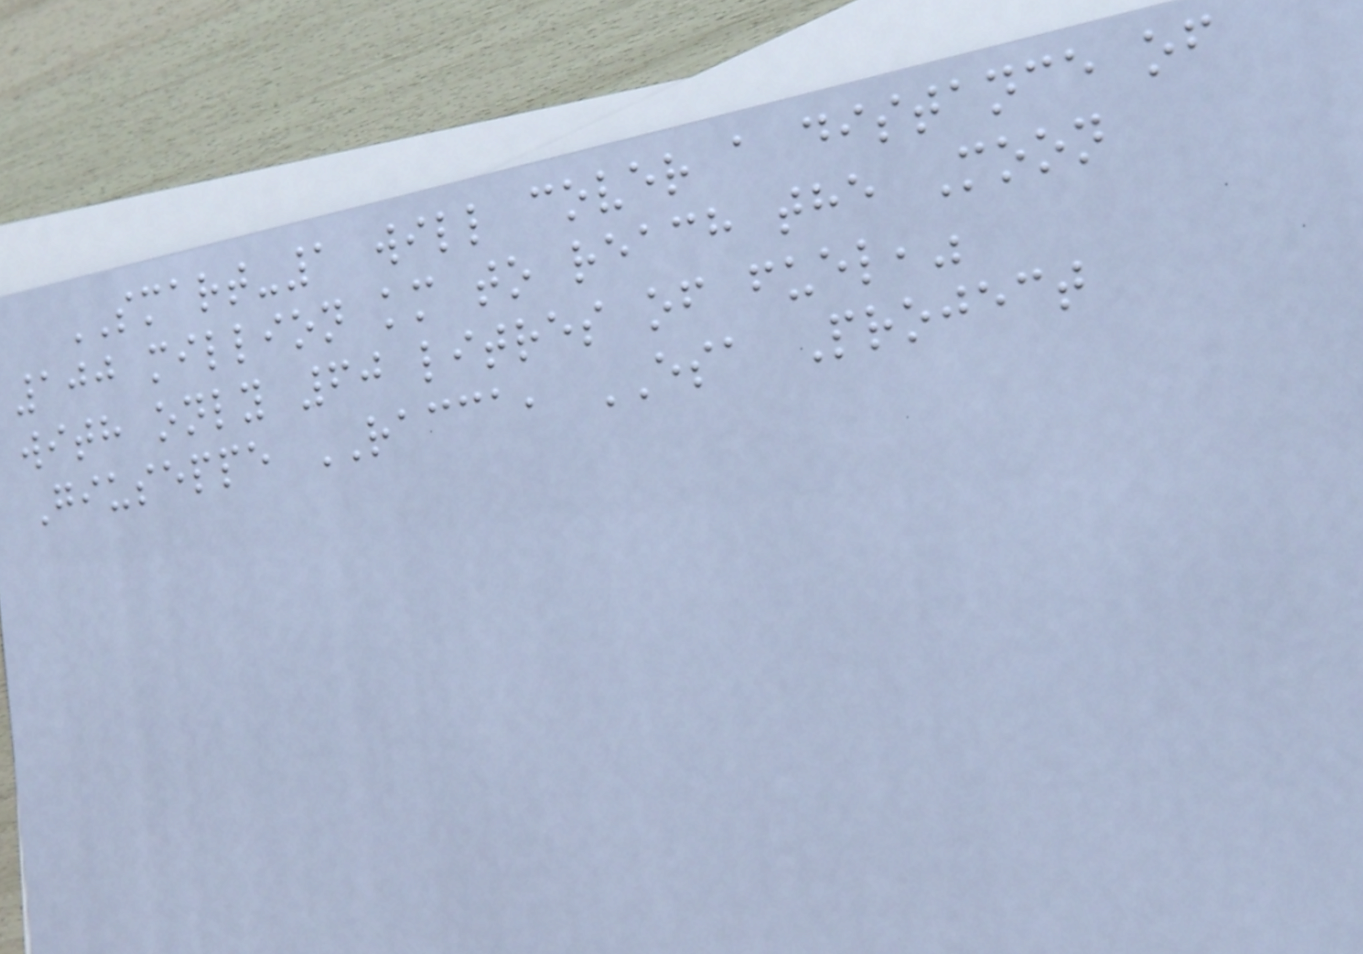SMART-1 will cover a distance of
100 million km to reach the Moon
with only 60 litres of fuel,"
Giuseppe RACCA, ESA Project
